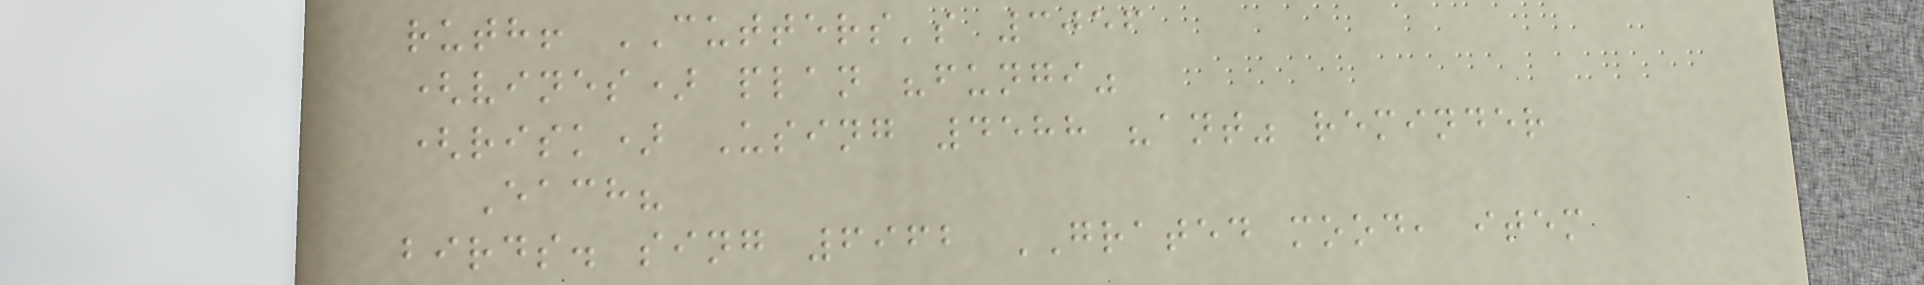ruth! CUTTERS's 3056
(vines) plan "fungi"
(risk) Using 4588 "ant" reminder
Each?
birds. sing 6962 GRATED mood, item
